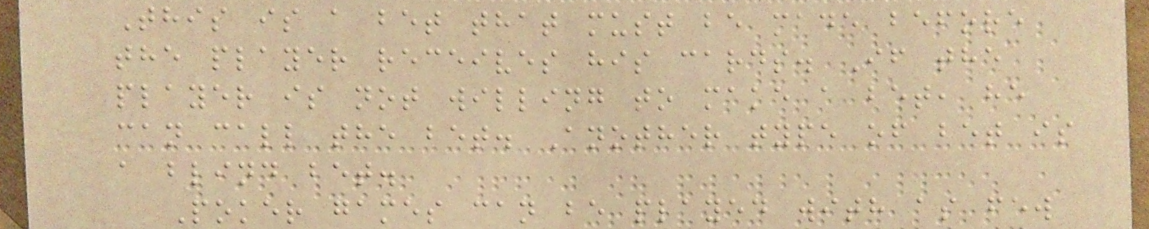This is a bet that must be made before
the player receives his cards. If the
player is not willing to make a bet, he
can call the bet. Another type of bet is
a blind bet.
Poker games can be played with as few
